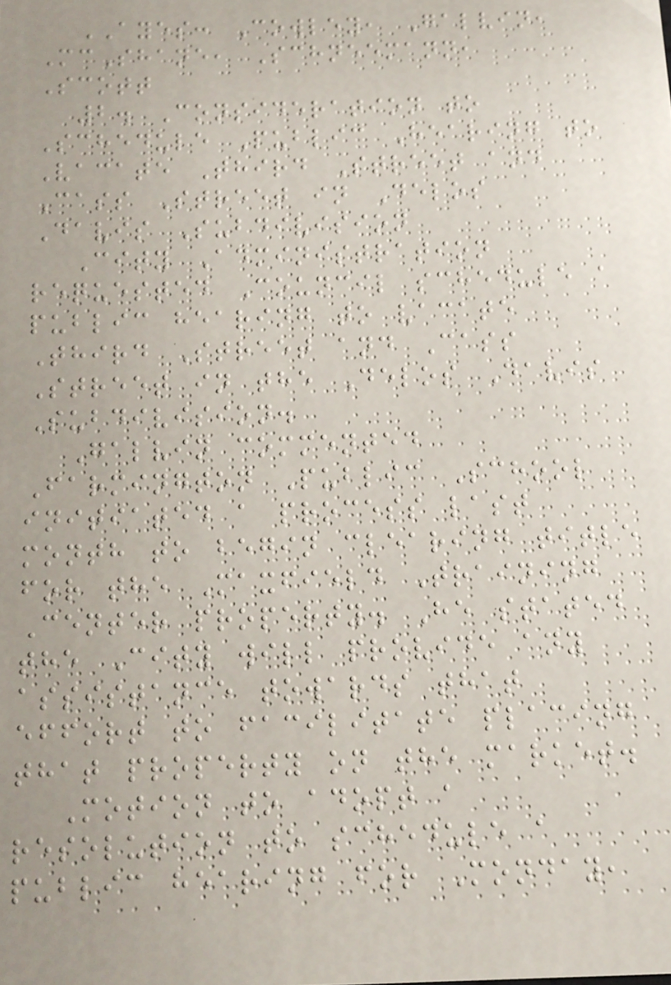AYES: Cowley, Galvin,
McShane, Schneemann,
Scott
2. Consideration to
Schedule Public Hearing to
Vacate Third Street and
Cass Street in Delos
Davis Subdivision
City Administration
requested Council schedule a
public hearing to vacate
Third Street and Cass
Street in the Delos Davis
Subdivision.
Galvin commented
Farmington Public School
initiated a process last
month to begin clearing title
for the Maxfield Training
Center property. He stated
the City will provide any
assistance towards that
effort to facilitate placing
that property on the market.
Motion to adopt a
resolution to schedule a
public hearing for Monday,
